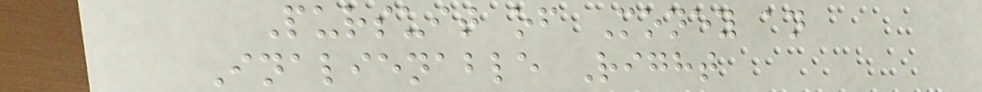Pursuit of Money an
Inalienable Right
